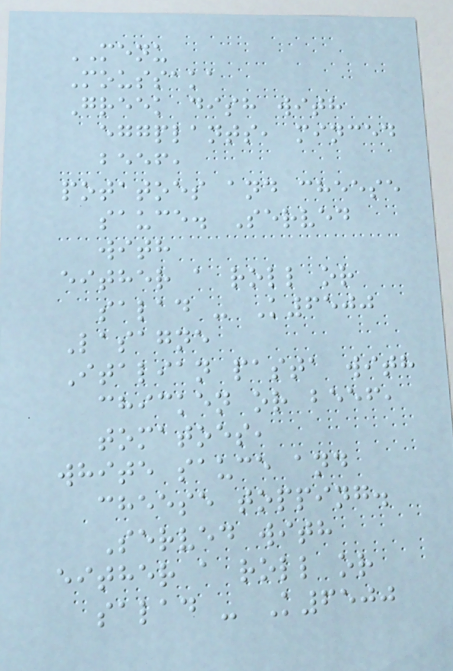MENU
Moussaka
Greek dish with
eggplants, minced
beef,
potatoes and cheese
sauce. Served
with
either a roll or
salad - K6500
Lasagne
Italian pasta with
chicken or beef,
tomatoes,
white sauce and
cheese topping.
Served with
either a roll or
salad - K6500
